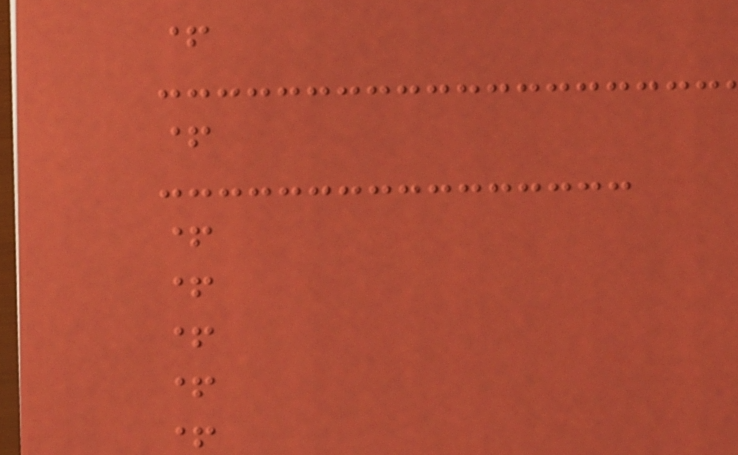+
+
+
+
+
+
+
